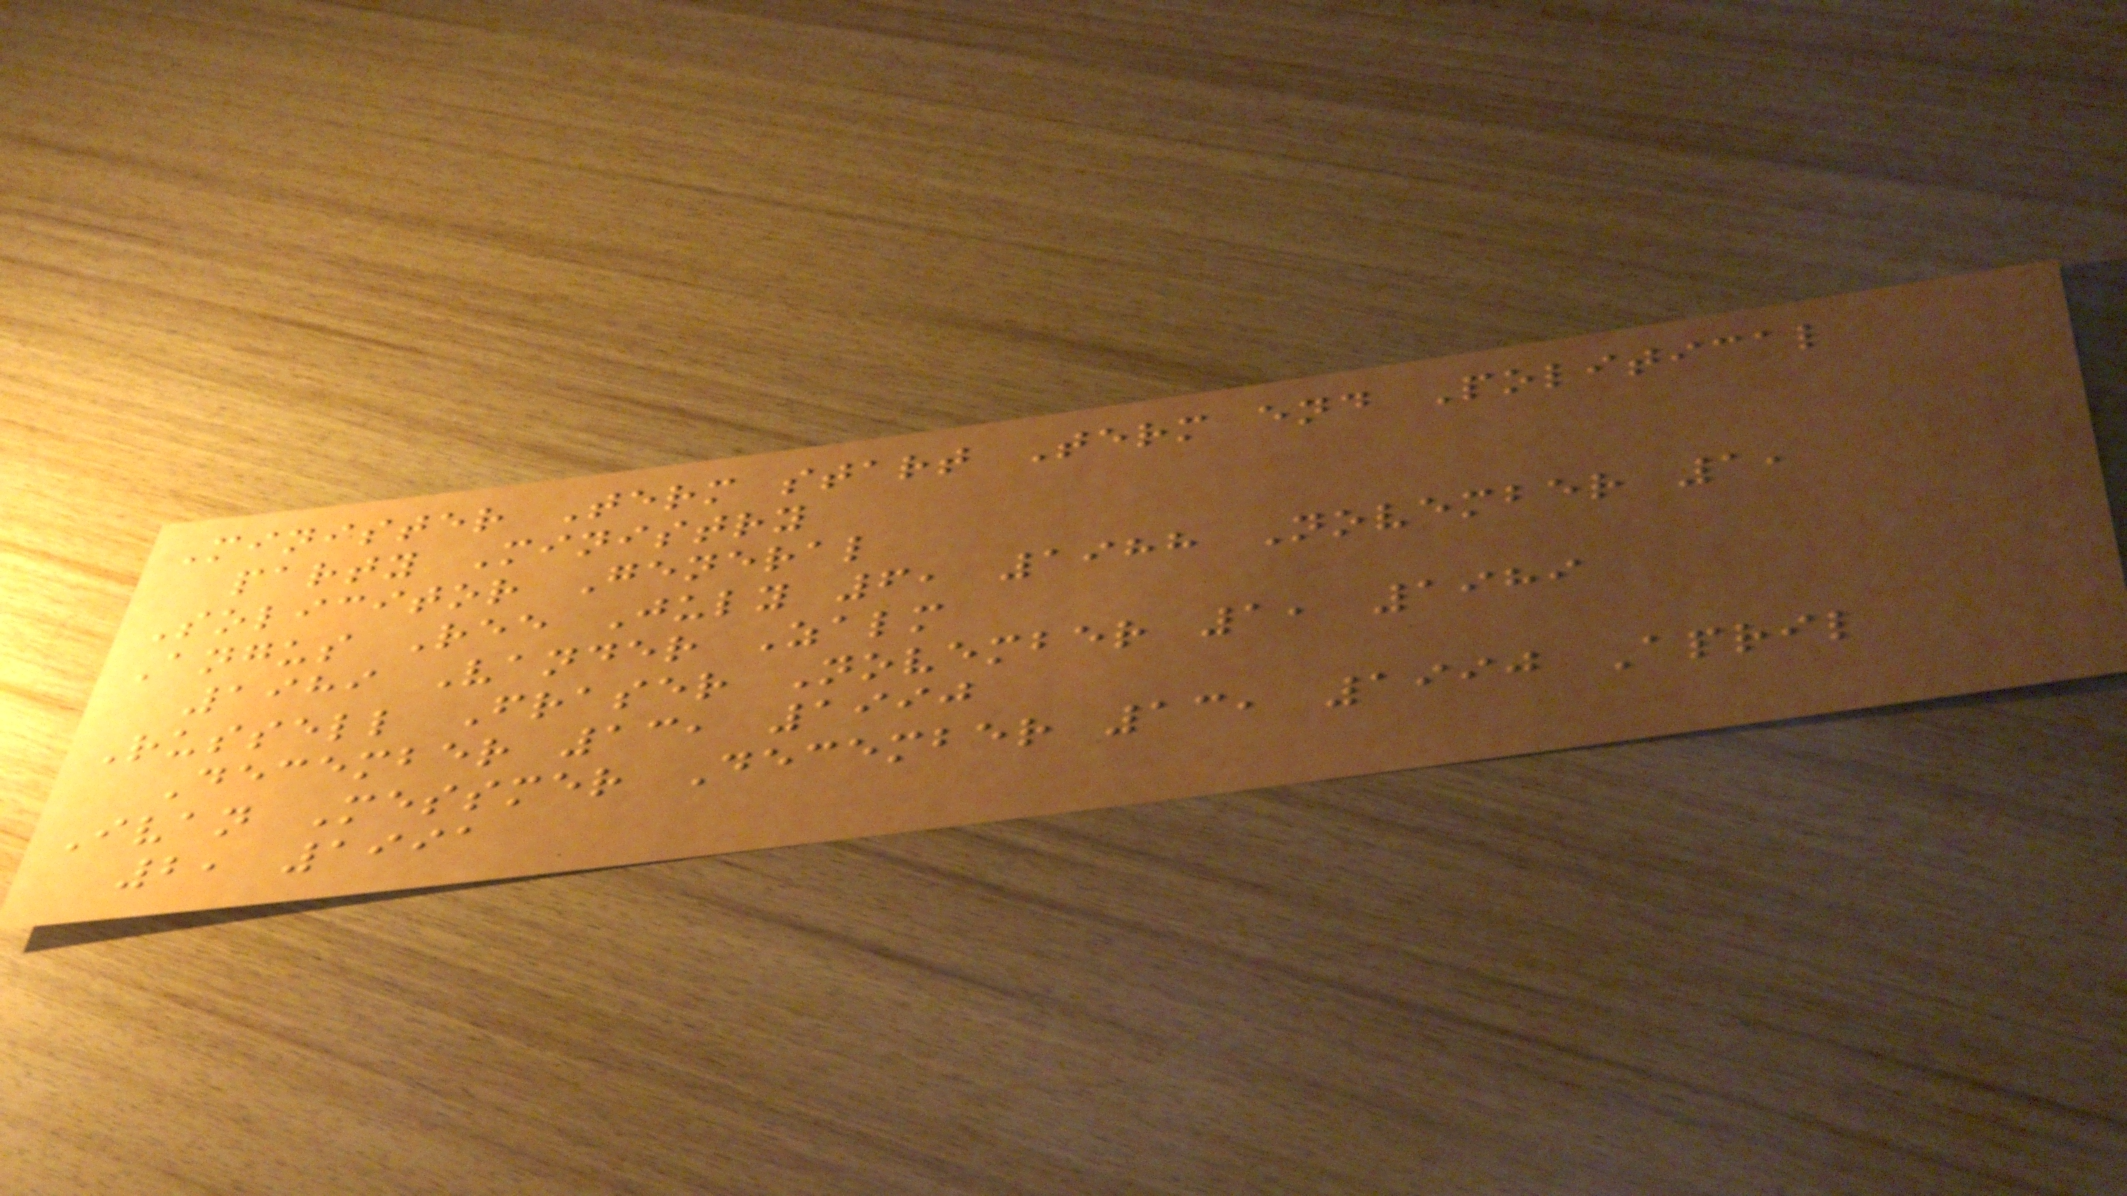Minister Term start Term end Political
party Ministry
Solicitor General
Angus Ree July 6, 1988 November 1,
1989 Vander Zalm
Russell Fraser November 1, 1989
December 13, 1990
Ivan Messmer December 13, 1990 April
2, 1991
